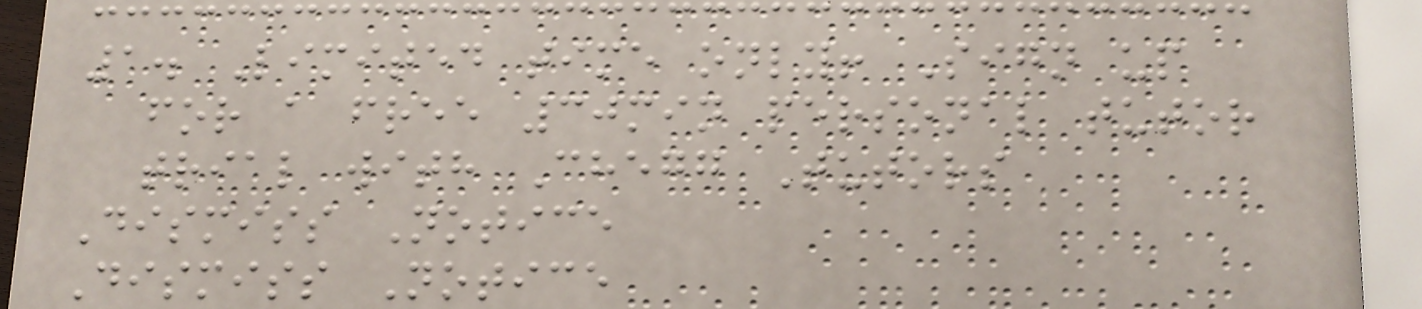1. Limited time only! Sign up
for a free 30min personal tutor
trial with Chegg Tutors
Dismiss Notice
Dismiss Notice
